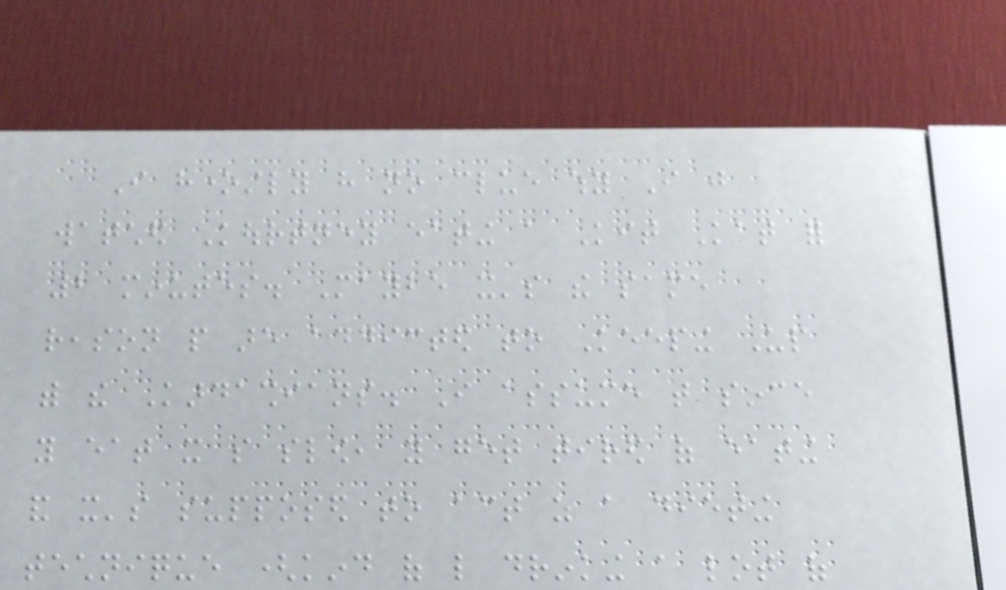I honestly have no clue why I just
watched Kourtney eating a Kit Kat for
2 minutes. Maybe it's the same
reason people are addicted to Keeping Up
with the Kardashians. I assume that since
you eat it so slow, you get tired of eating
and it's supposed to act as a dieting
technique (kind of like drinking a lot of
